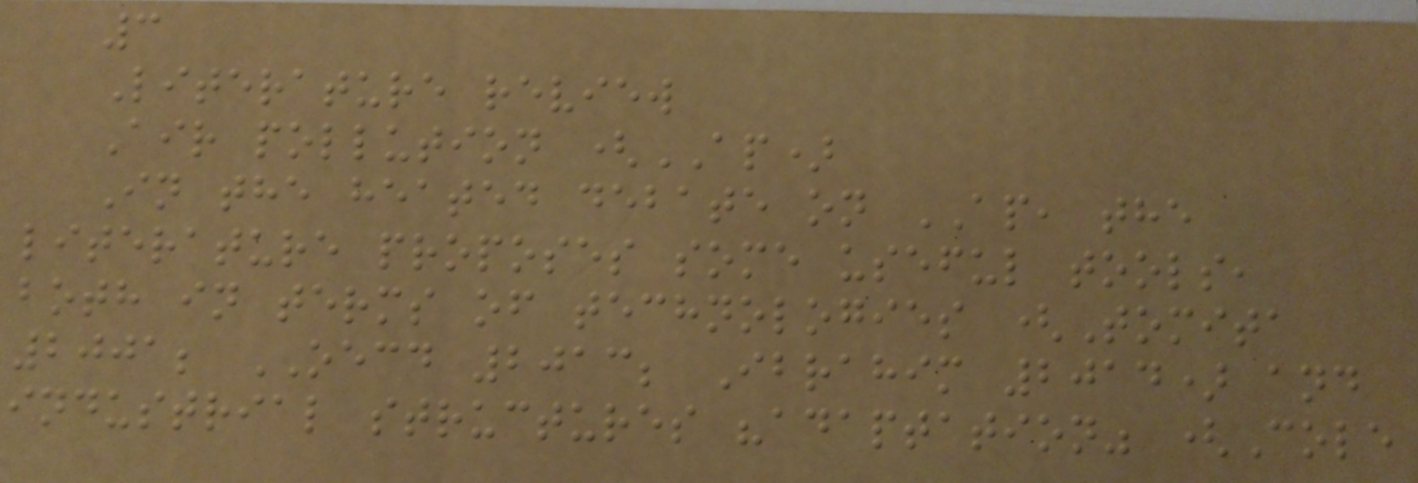3
Literature review
Air pollution (AP)
In the heated debate on AP, the
literature proposes some useful tools,
both in terms of technologies (Tomita
2001; OECD 2013; Ibrahim 2014) and
industrial structures "adaptation" (Cole
